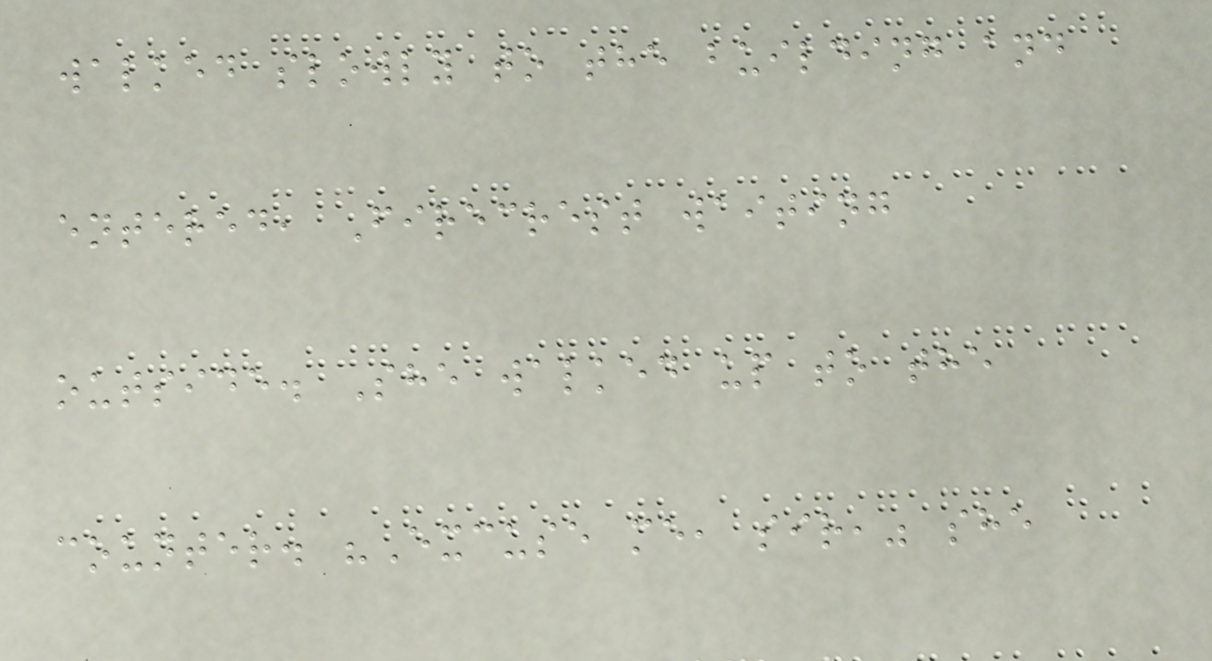walked slowly to the building and
entered, Firecrest waiting
outside. She walked up to the
counter. "Excuse me, sir," she
